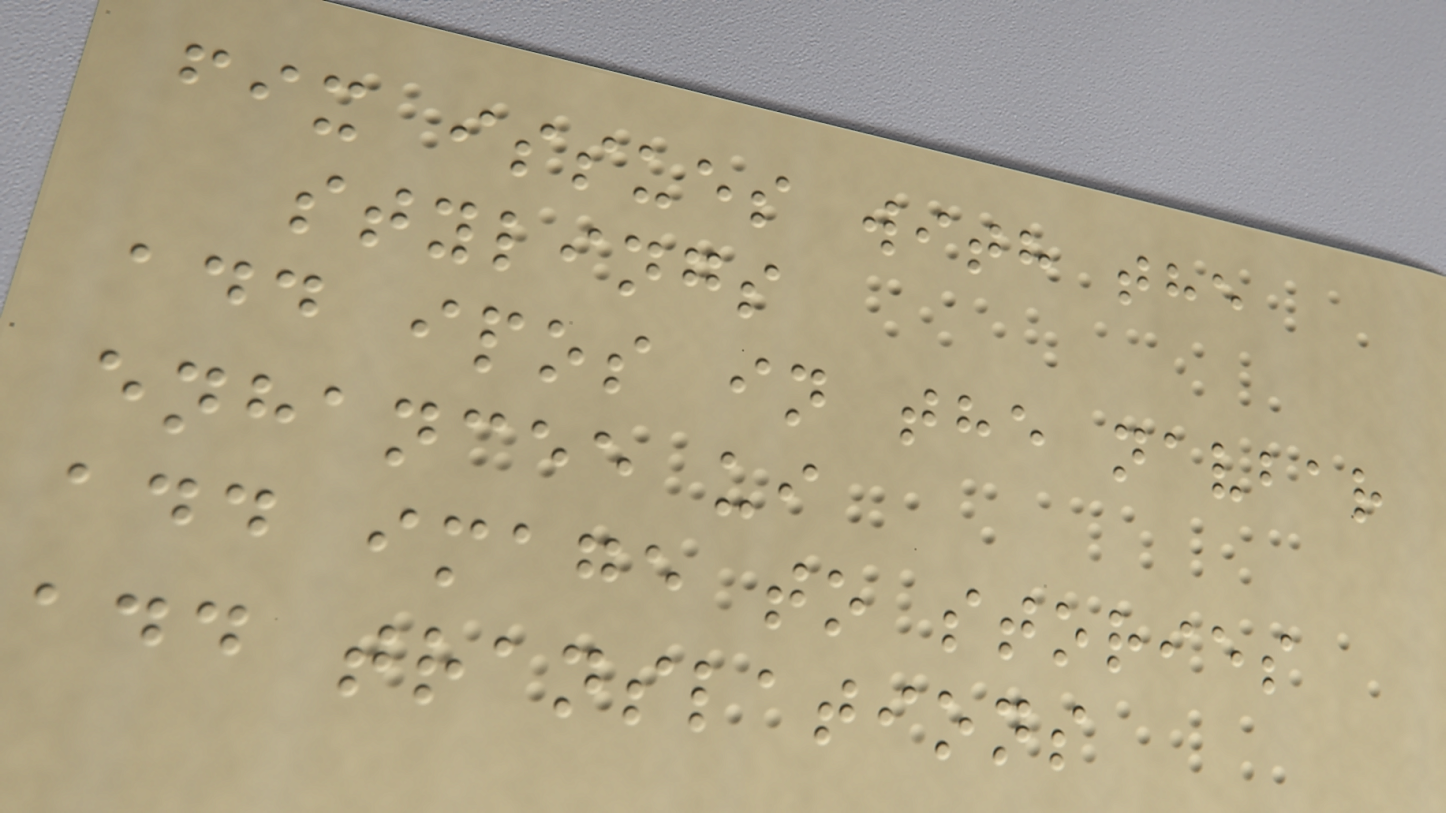fix issues with the
stylings
add ipos in the navbar
enhancee ui
add image to stories
add translations
